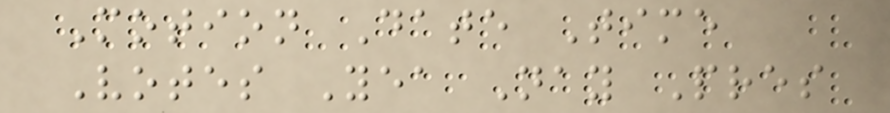Motion Date Time
Votes Yea Nay Pres
